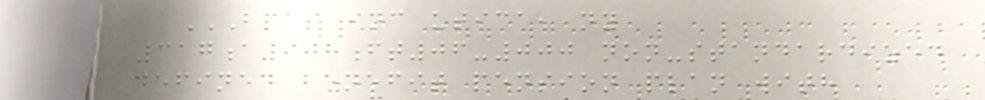BPAS INC UTICA, NY
317A908FT06-000 NON-STANDARDIZED
DEFINED BENEFIT PENSION PLAN WITH
